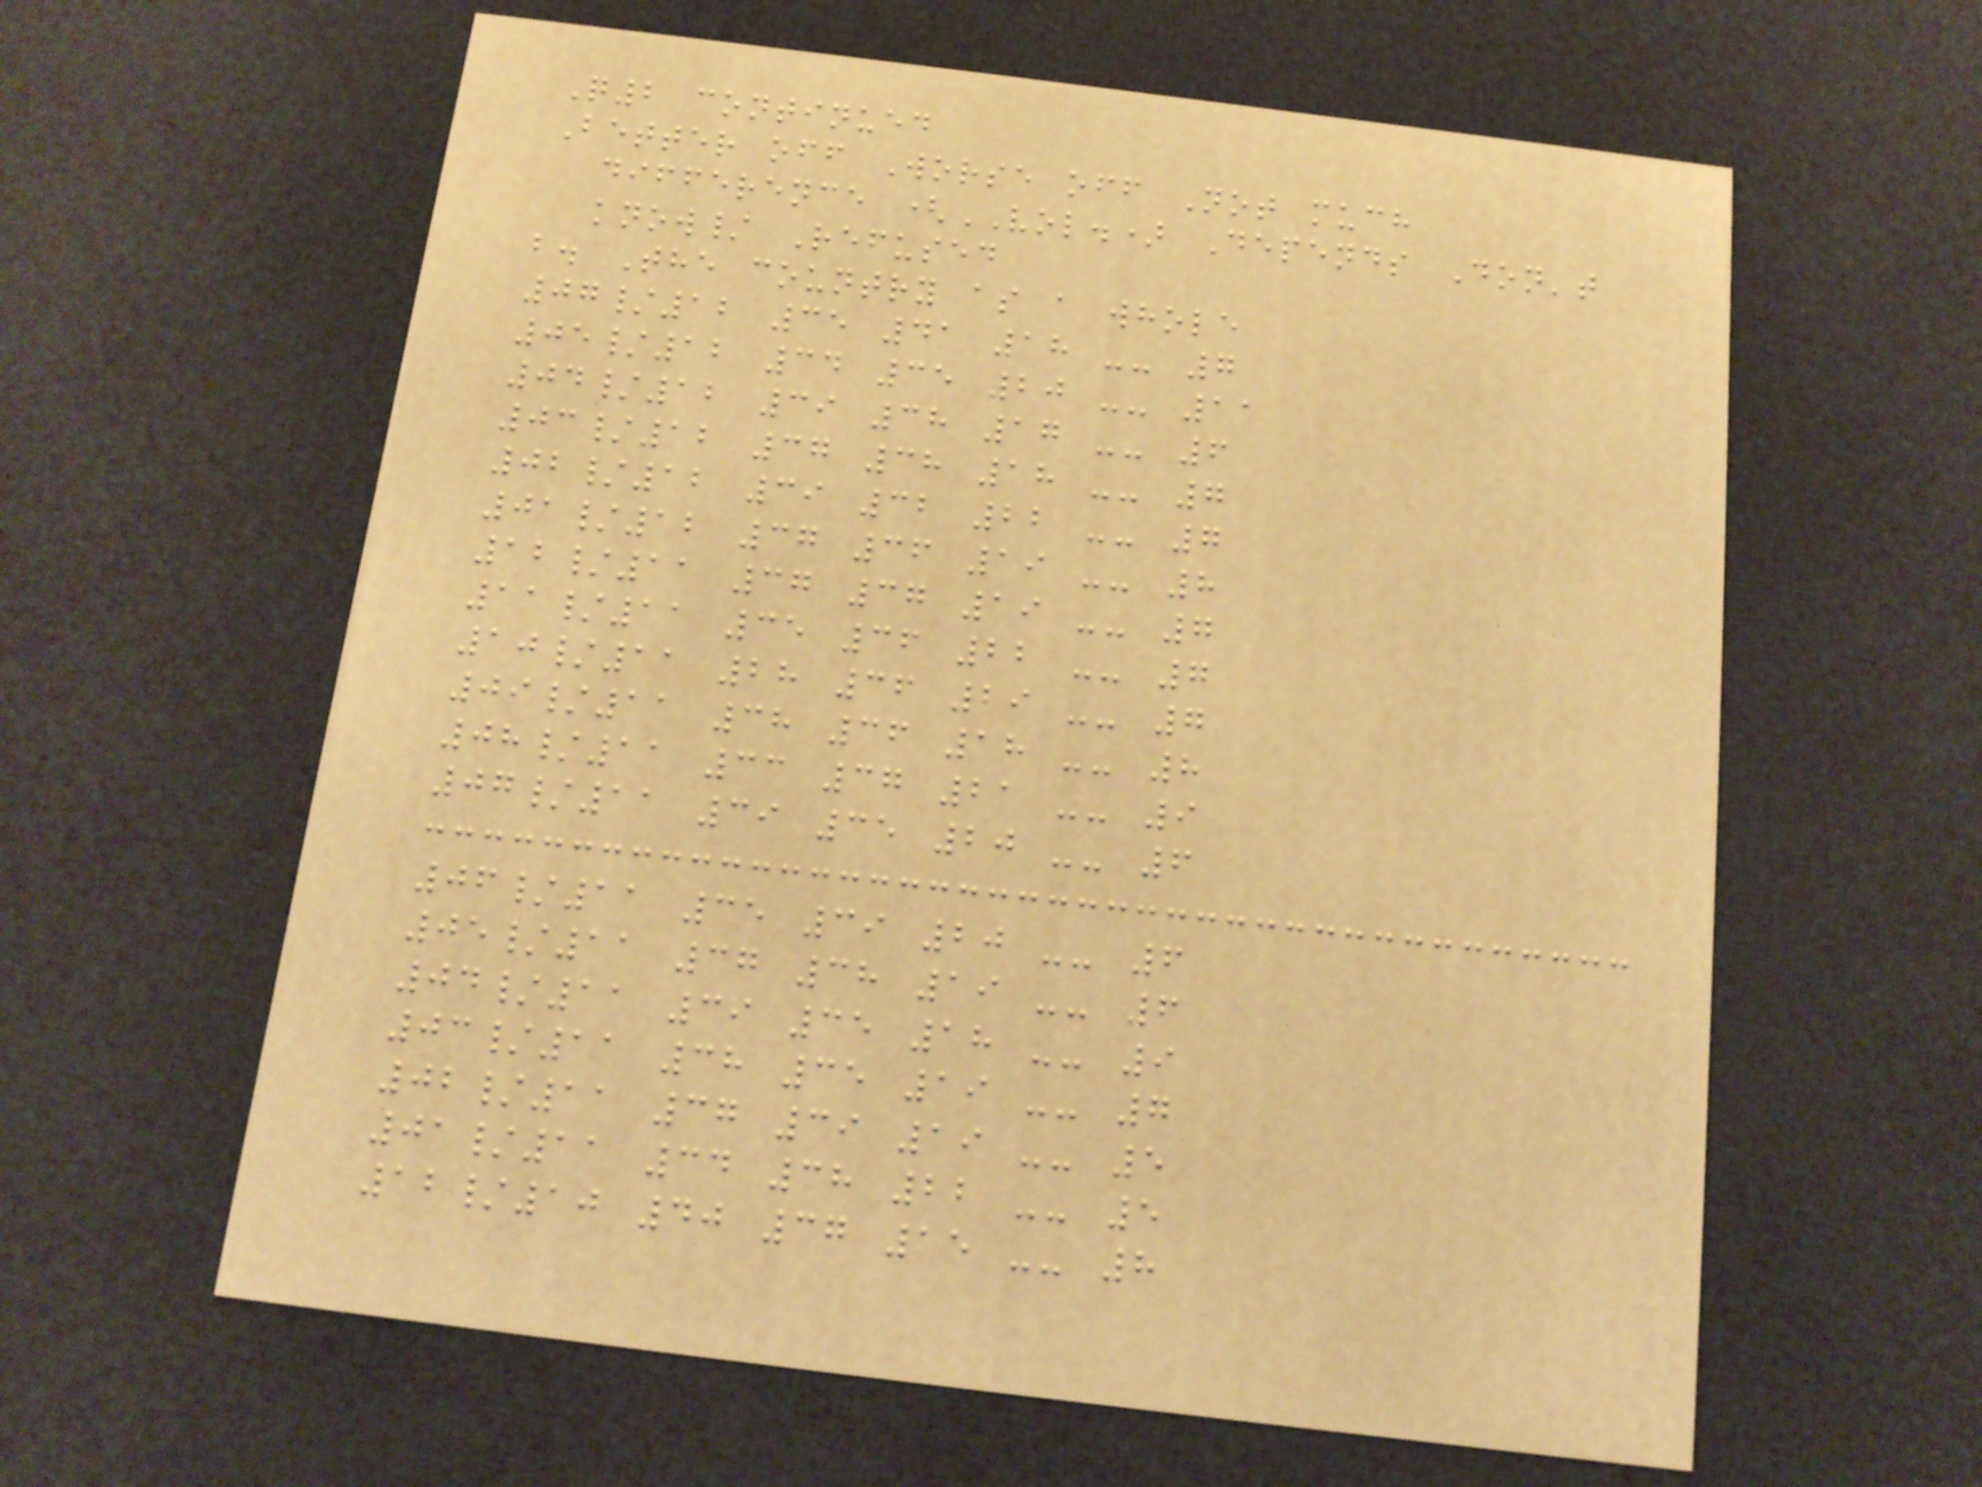Q2 continued
Better off Worse off Not much
difference (VOL.) Depends Don't
know/ Refused
b. The country as a whole
07/12 35 41 18 -- 7
05/12 34 35 20 -- 11
04/12 39 38 17 -- 6
03/12 37 38 18 -- 7
02/12 39 32 22 -- 7
01/12 37 36 19 -- 8
12/11 37 37 19 -- 7
11/11 35 36 22 -- 7
10/11 28 36 29 -- 7
09/11 38 36 18 -- 8
08/11 33 37 21 -- 9
07/11 39 35 20 -- 6
06/11 35 39 20 -- 6
05/11 37 38 19 -- 6
04/11 39 35 18 -- 9
03/11 38 35 19 -- 7
02/11 37 39 19 -- 5
01/11 34 38 22 -- 5
12/10 40 37 15 -- 8
